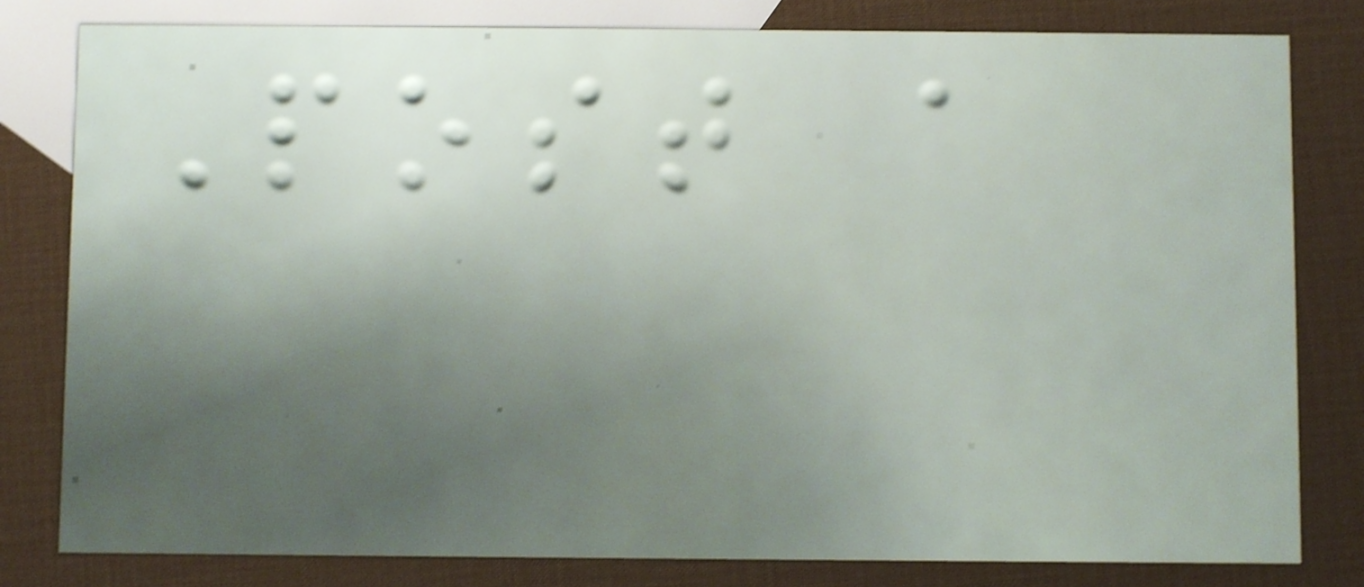Post a
